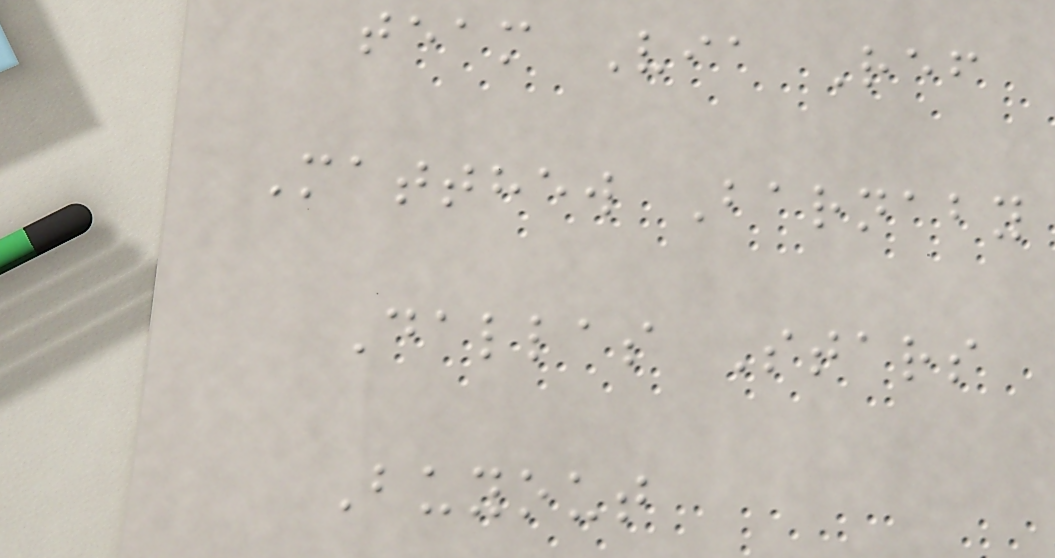team Via Ref
Matthew Barnaby
Dallas Stars
Buyout
